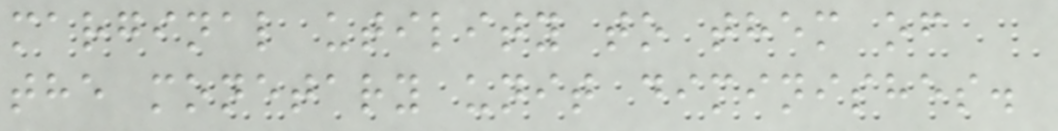marginal utility to them of
the monetary unit diminishes.
